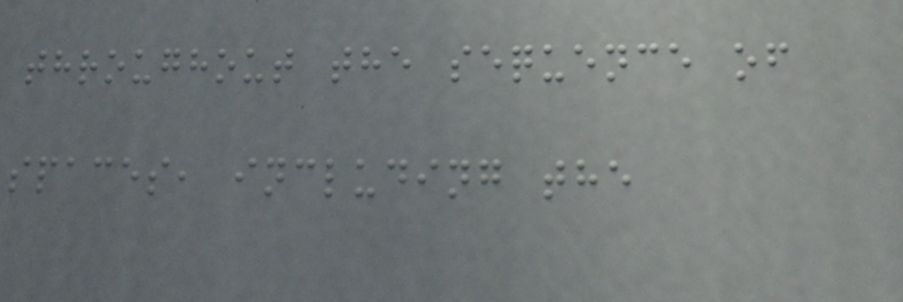throughout the sequence of
spaces, including the
